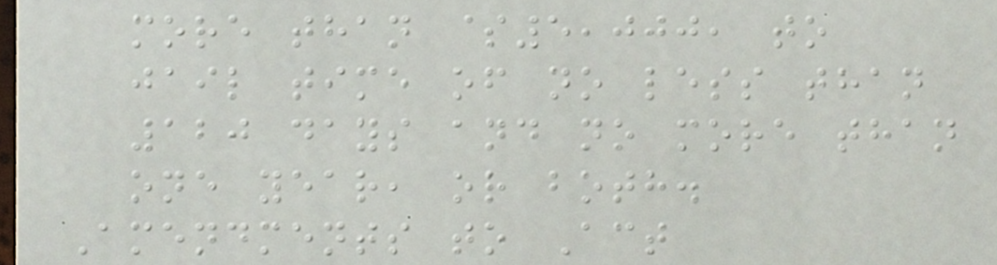more than $5,000, to
jail time of no less than
120 days and no more than
one year, or both.
Amendments to Act
